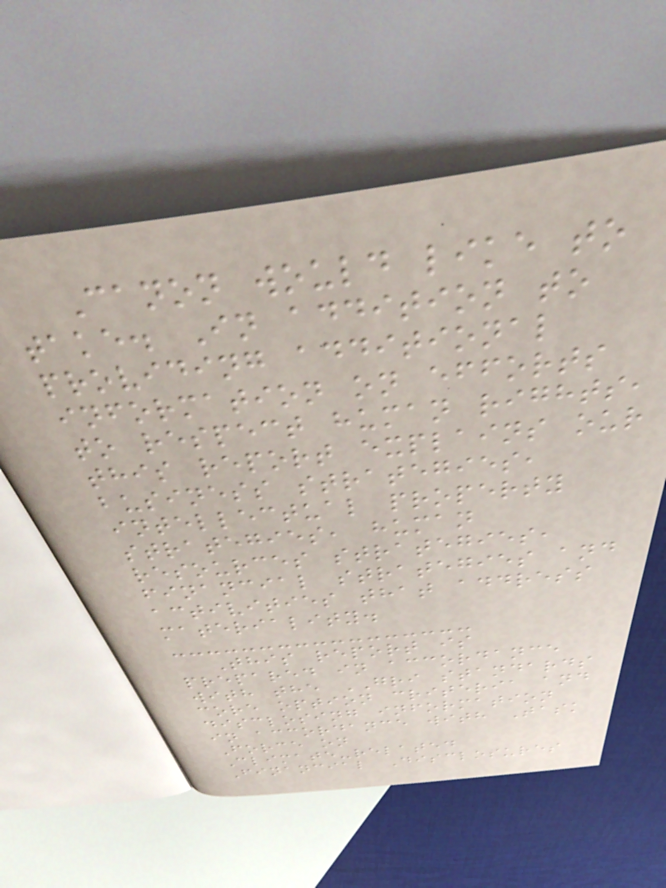Canon would like to
take. In addition to
providing additional
information on efforts
to respect human rights,
this report explains our
business strategies,
intellectual property
strategies, human
resources strategies,
financial strategies and
activities that address
materiality.
This report is
prepared in accordance
with the GRI standards
core option criteria and
disclosing information
in accordance with Task
Force on
Climate-related
Financial Disclosures
